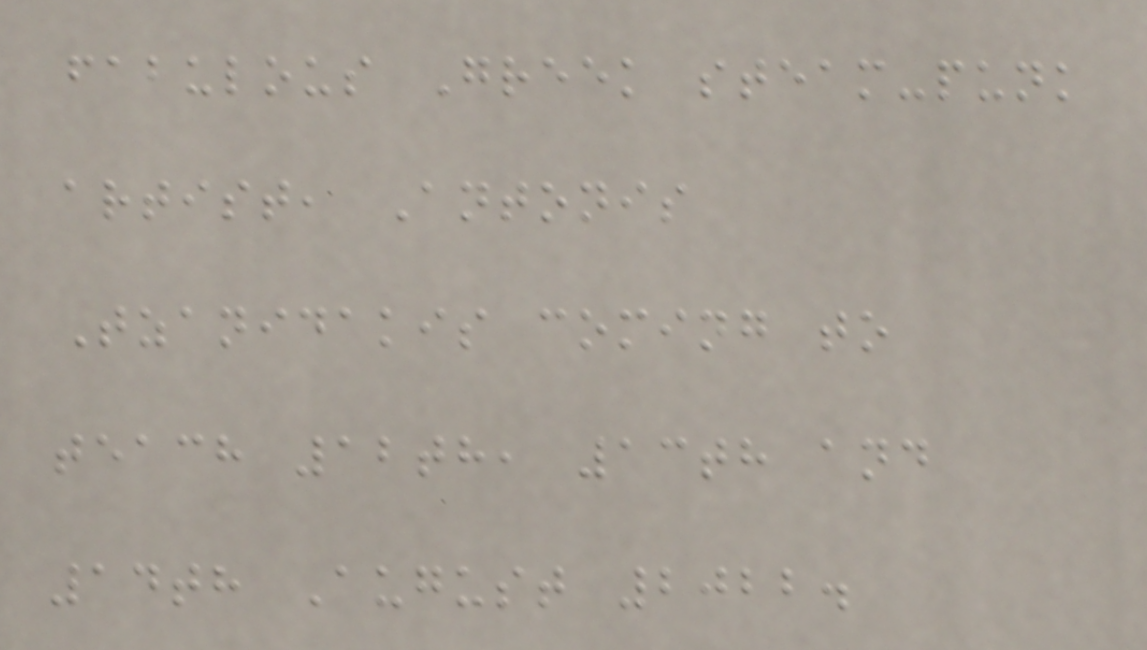fabulous Greek steam-punk
artist, Antonis
Tzanidakis coming to
teach 12th, 13th and
14th August 2022.
